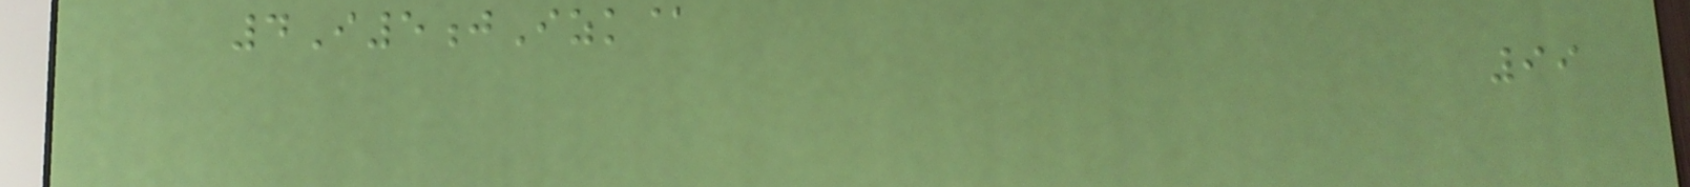4I5jIzk@
99
